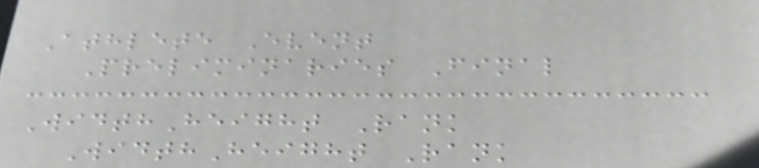Athlete Event
Preliminaries Final
WidthHeight Rank
WidthHeight Rank
